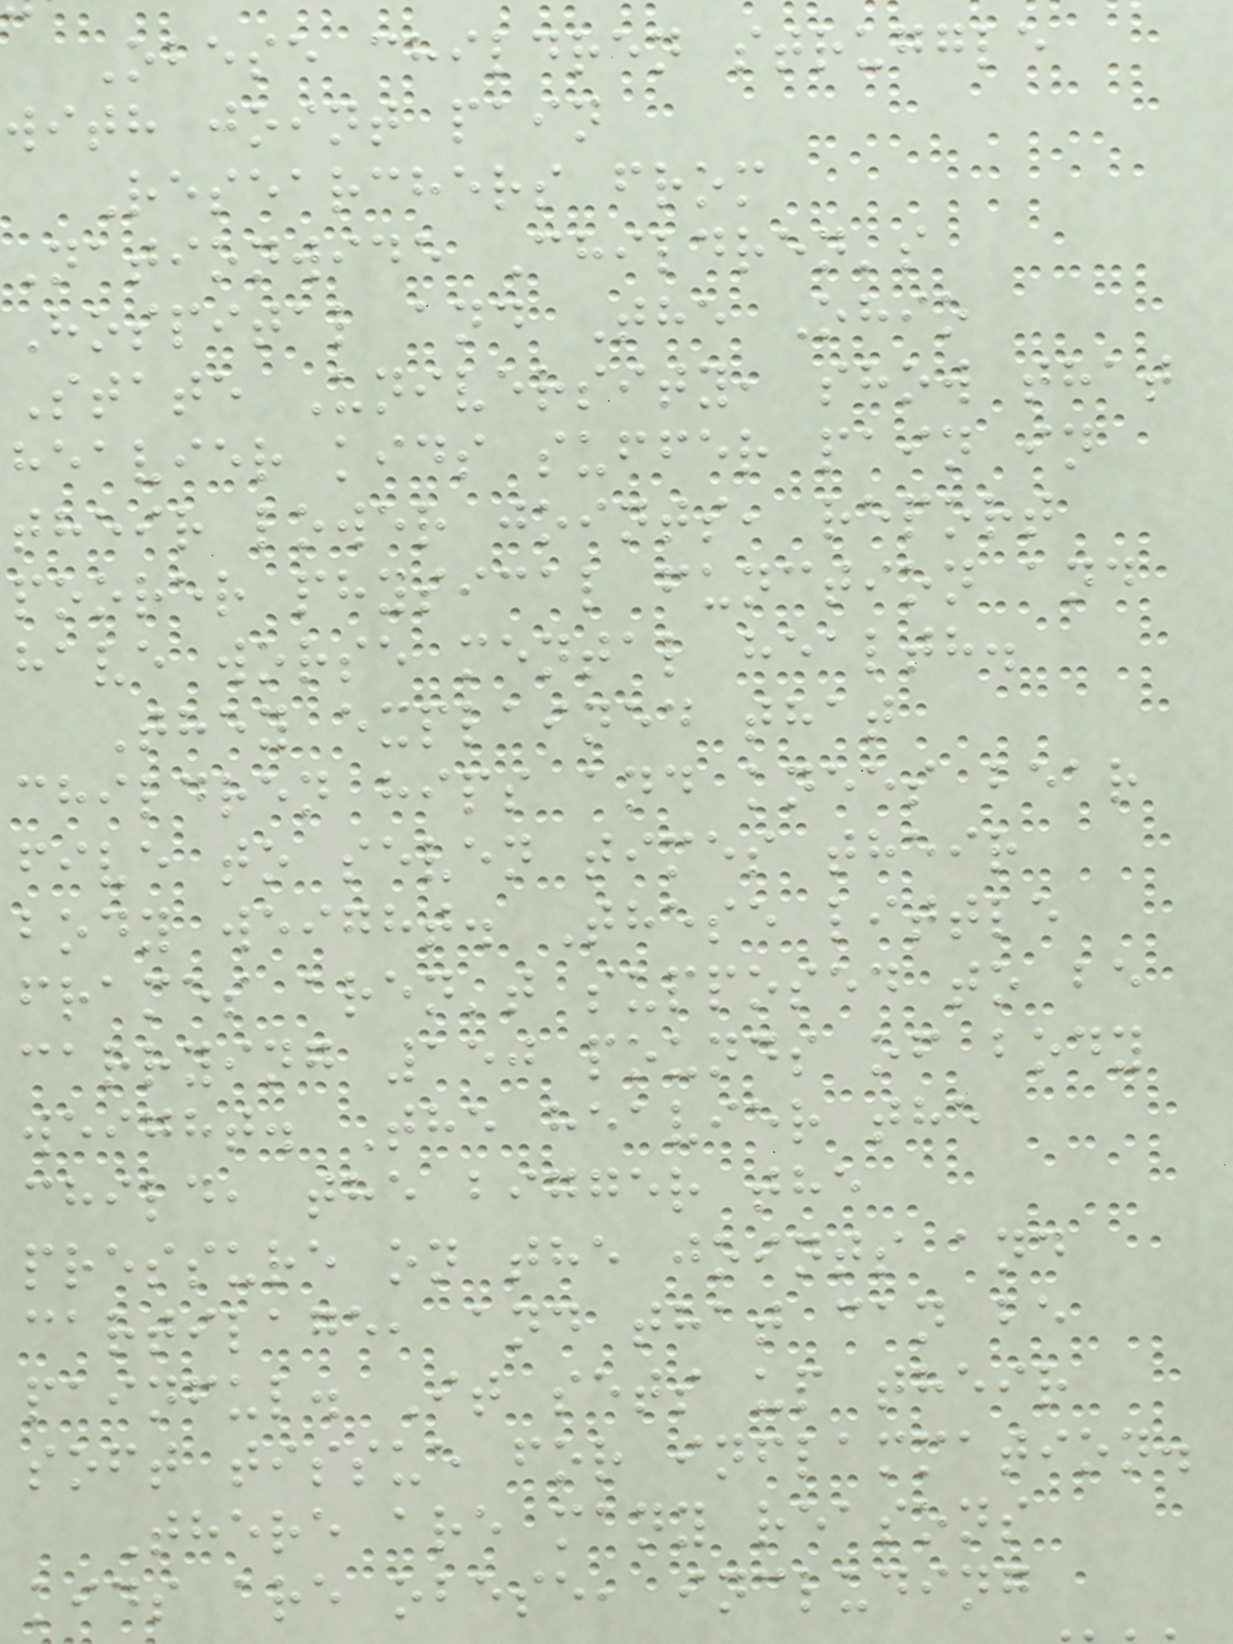Obese children struggle
with joint pain
Researchers from
Nationwide Children's
Hospital and The Ohio
State University, show that
heavier kids suffer pain in
their lower joints, report
poorer physical function and
have worse mental health.
They explained that
children hips and knees bear
five to seven times their
body weight. These little
frames aren't supposed to be
carrying 150 pounds of body
weight. The heavier the
child, the bigger the
pressure on the joints and
cartilage, and that can be
painful. It sets up their
soft tissue for inflammation.
There are many reasons
kids are obese, including
